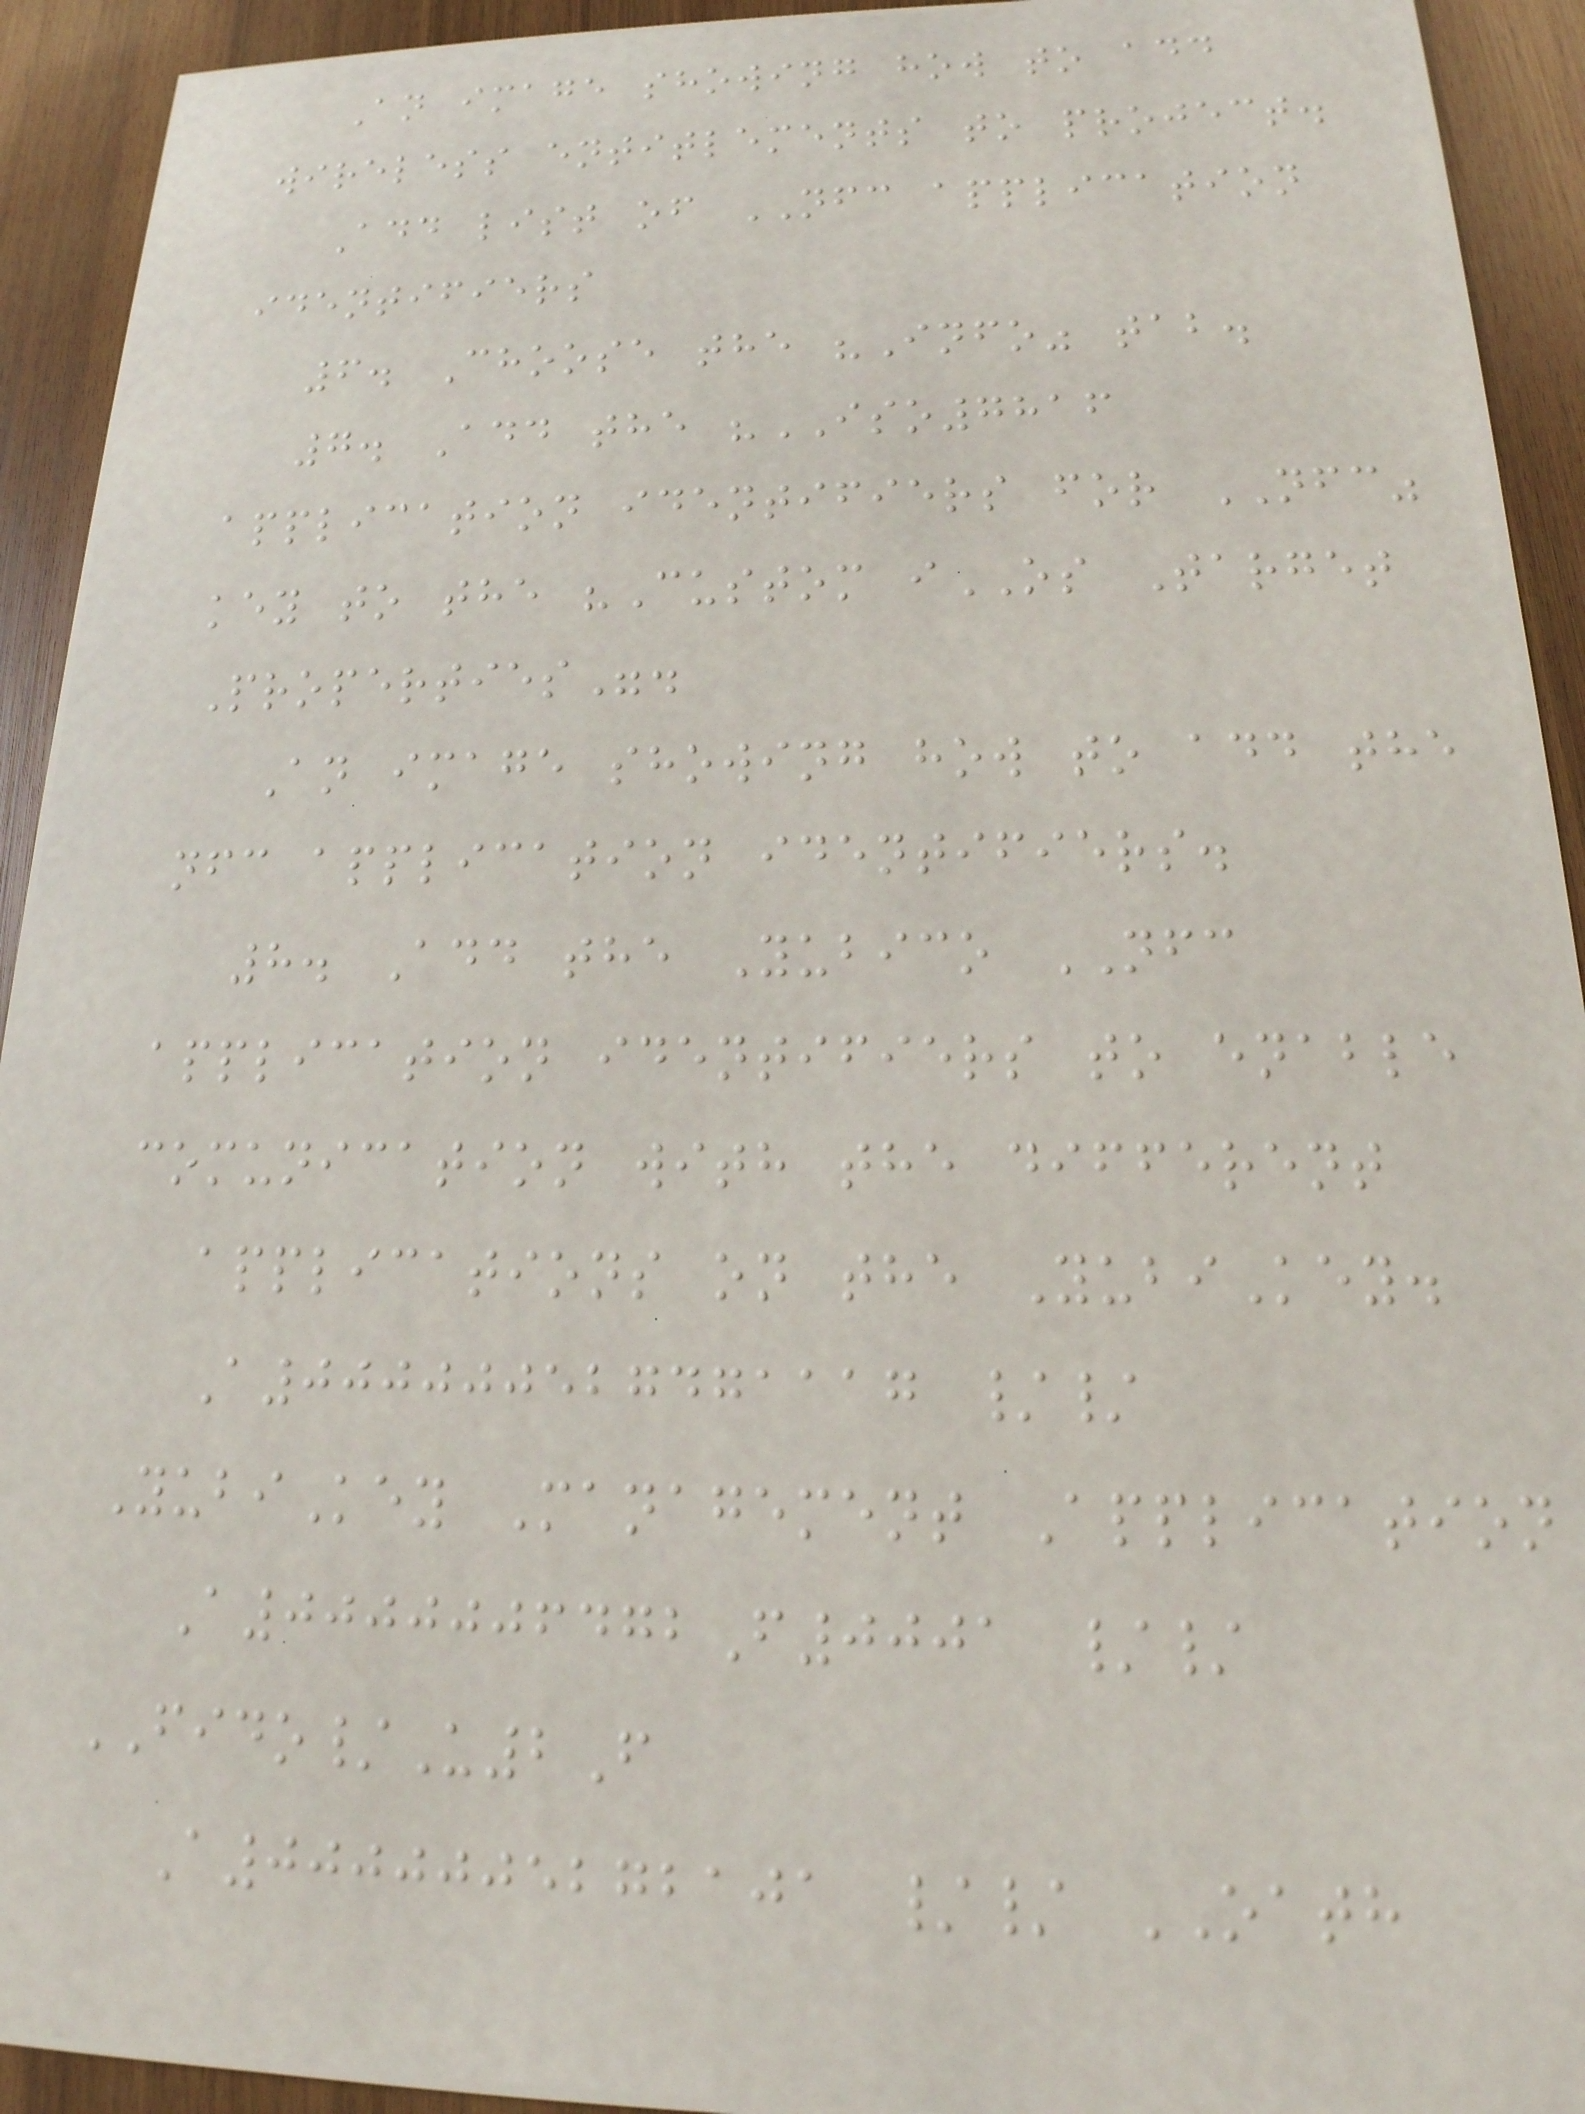An image showing how to add
wireless entitlements to project.
Add list of NFC application
identifiers
6. Choose the "Info" tab.
7. Add the "ISO7816
application identifiers for NFC"
key to the "Custom iOS Target
Properties".
An image showing how to add the
nfc application identifiers.
8. Add the Yubico NFC
application identifiers to enable
comunication with the different
applications on the YubiKey.
A000000527471117 //
YubiKey Management Application
A0000006472F0001 //
FIDO/U2F
A0000005272101 // OATH
